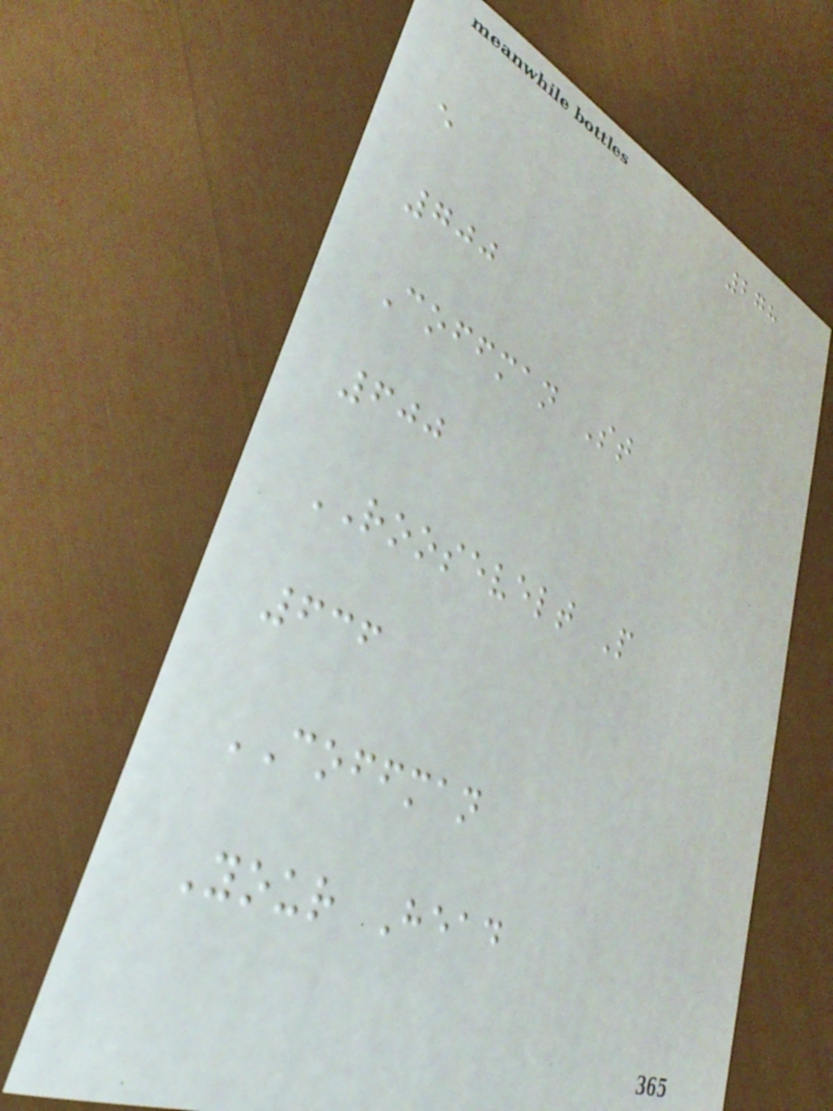278
e
700
Coffman St
600
ROOSEVELT P
636
COFFMAN
Your Head
